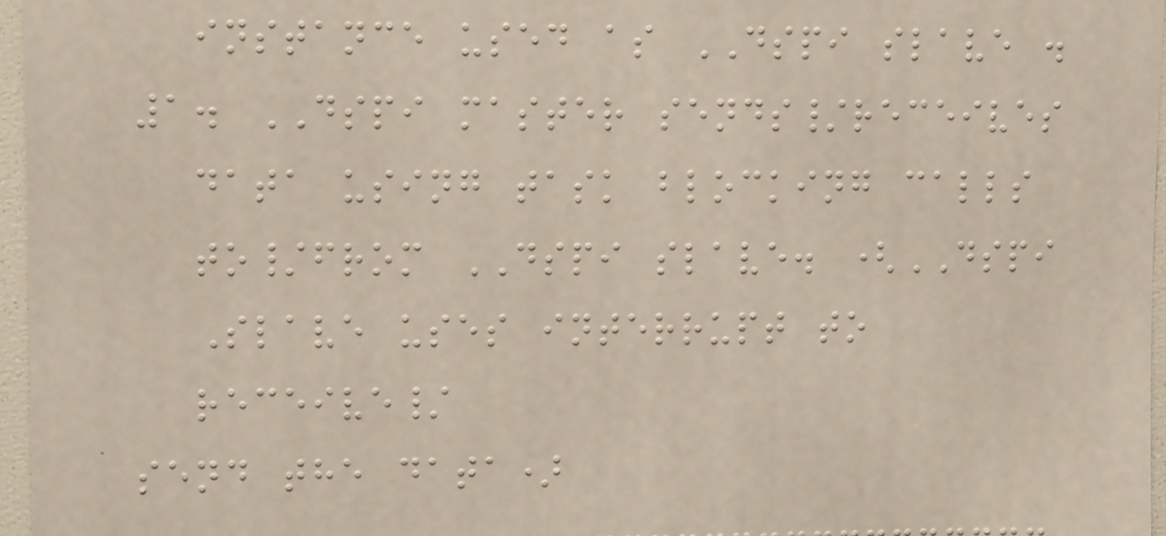instance used as DSPI slave .
1. DSPI master sends/receives
data using task blocking calls
to/from DSPI slave. (DSPI
Slave uses interrupt to
receive/
send the data)
